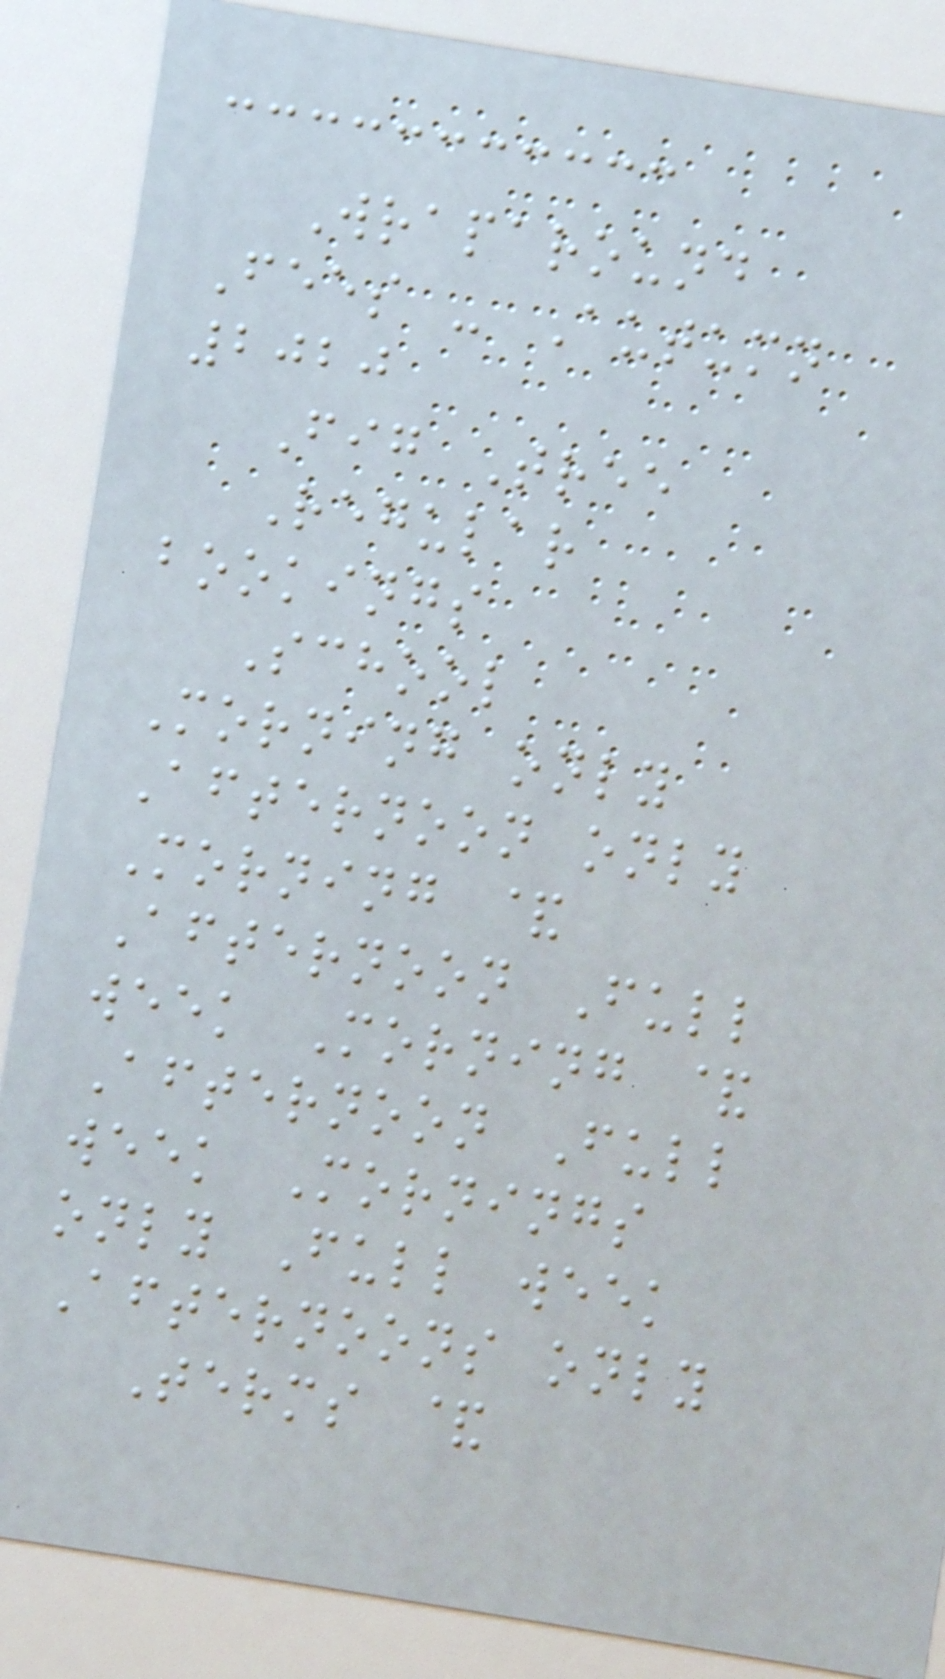Wraparound
Fees - Autumn
2020
Fig Tree
Regular
bookings
School
Morning only
Afternoon only
Morning &
Afternoon Full
week Morning &
Afternoon Full
week Mornings
only Full week
Afternoons only
Terms &
